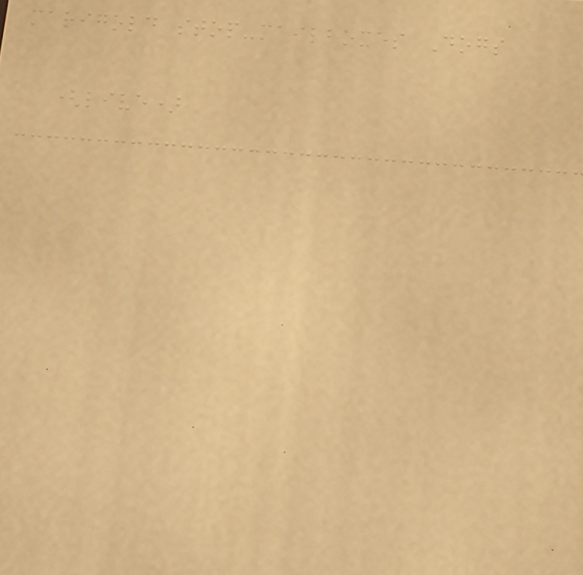marigold stop-mailboxes Dogs
(live)
